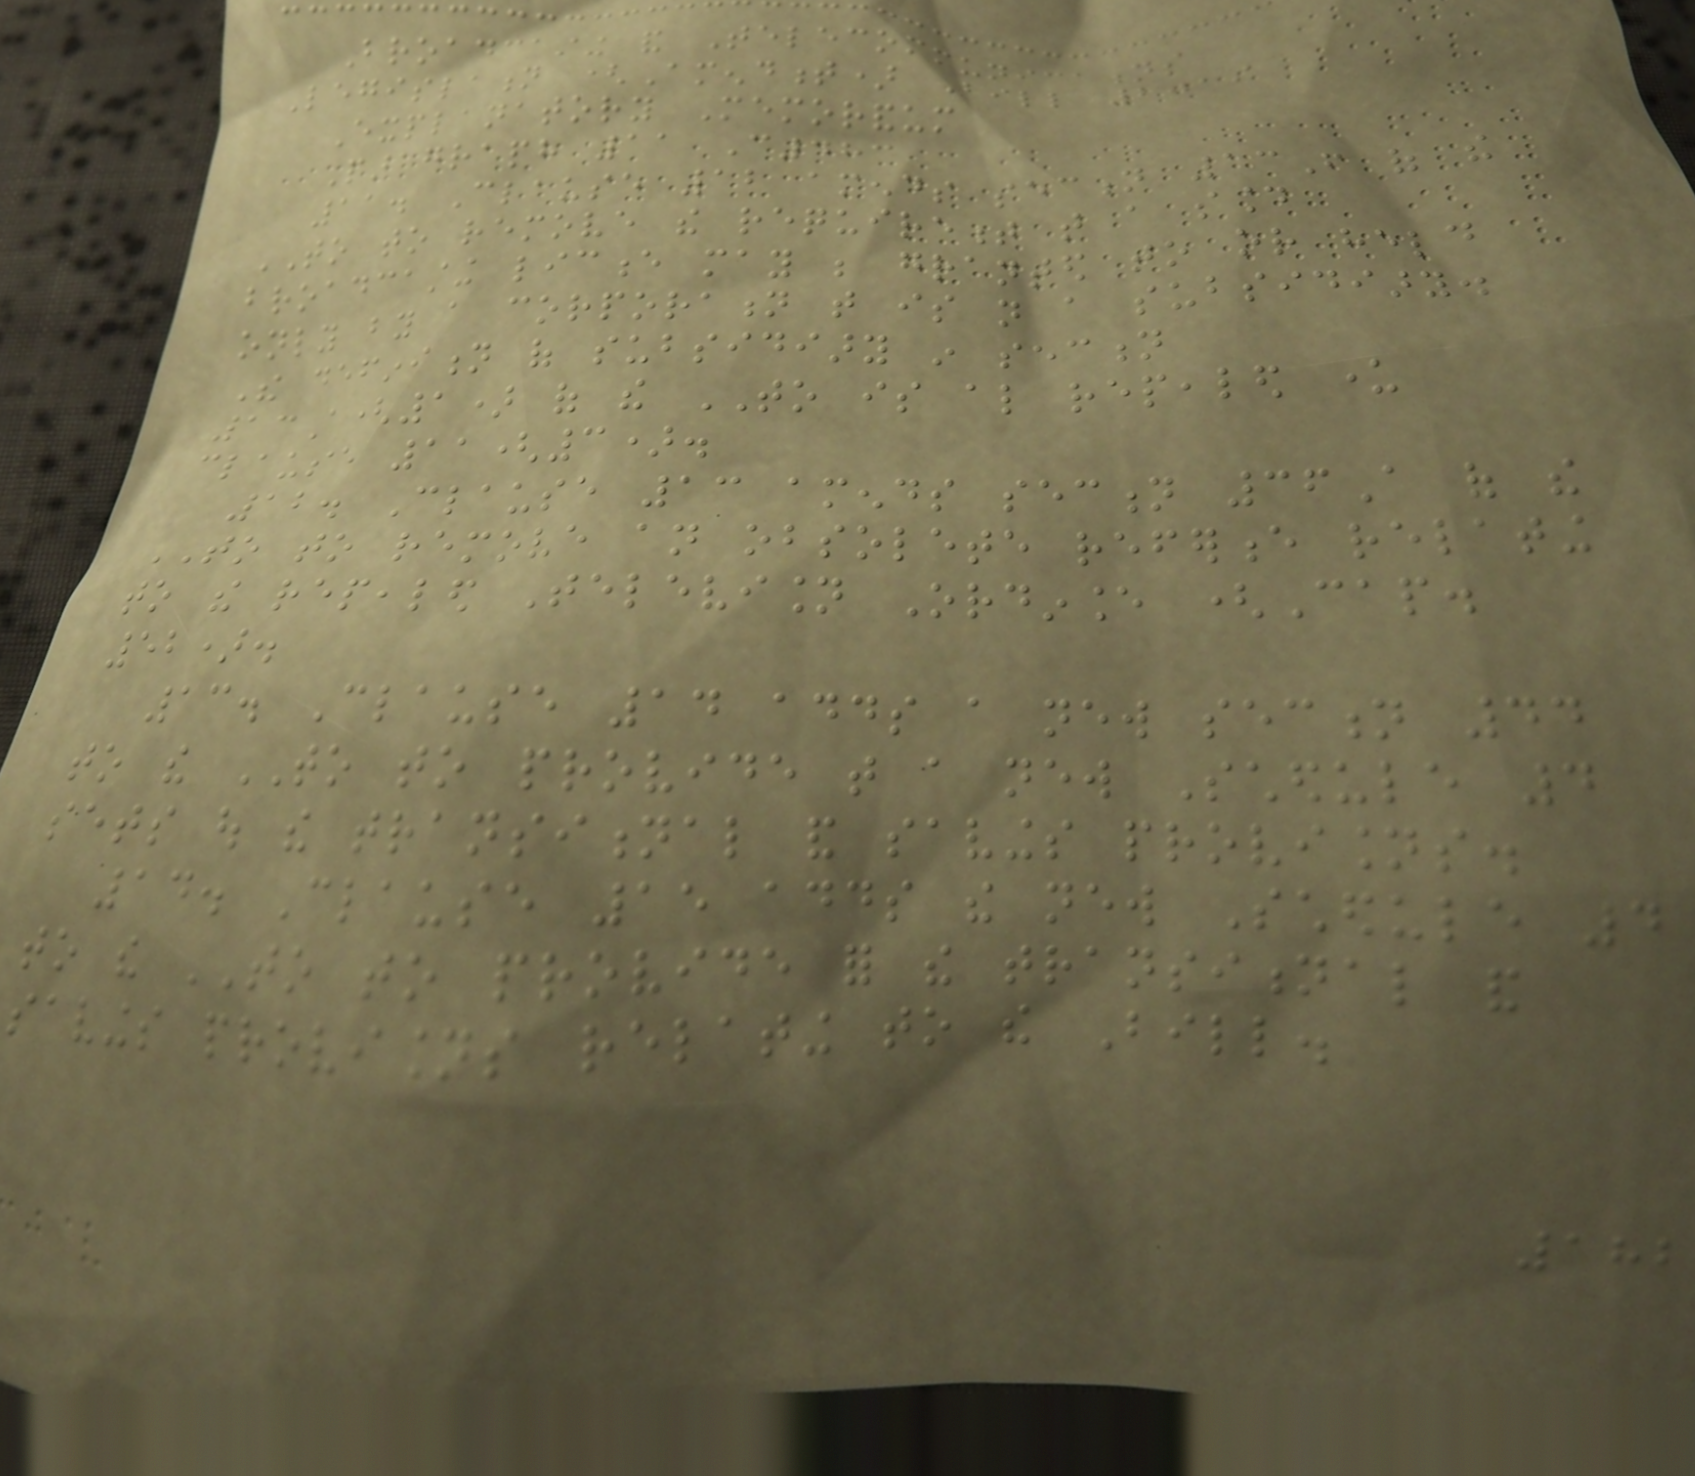Broadcasting and Telecommunications
Legislation (Amendment) Bill 2019
Explanatory Memorandum
Paragraph 11 C483
11. Clause 12 amends section 13F of the
TO to remove the requirement that a sound
broadcasting licence may be granted to or held
only by a corporation that is not a subsidiary.
The definition of subsidiary in section
13A(1) of the TO is also repealed under
clause 11(3).
12. Clause 13 amends section 36A of the
TO to remove an obsolete reference relating
to the repealed Television Ordinance (Cap.
52).
13. Clause 14 adds a new section 44
to the TO to provide that a new Schedule 4
sets out the transitional and savings provisions.
14. Clause 15 adds the new Schedule 4
to the TO to provide for the transitional and
savings provisions relating to the Bill.
182
